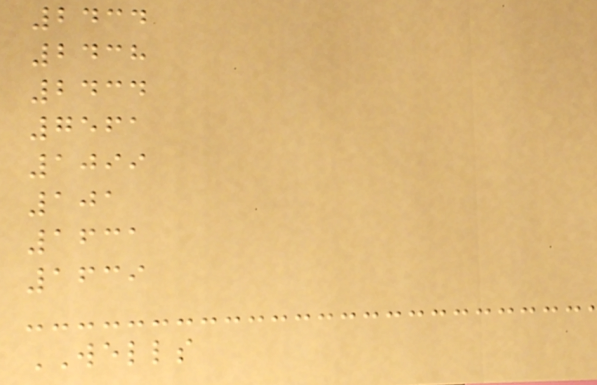2434
2438
2434
7561
1099
101
1631
1639
WELLS
